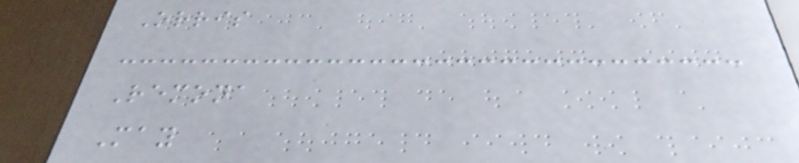Orris
Remona
May
